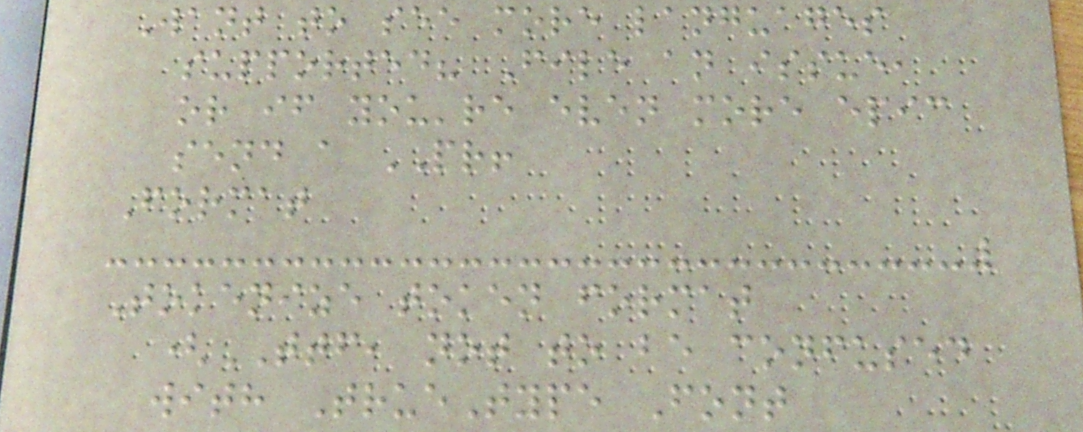Want to see more languages
supported? File an issue,
or if you're even more epic
send a PR!
Format
Tokenize token format
(TTF, not to be confused
with TrueType Font
